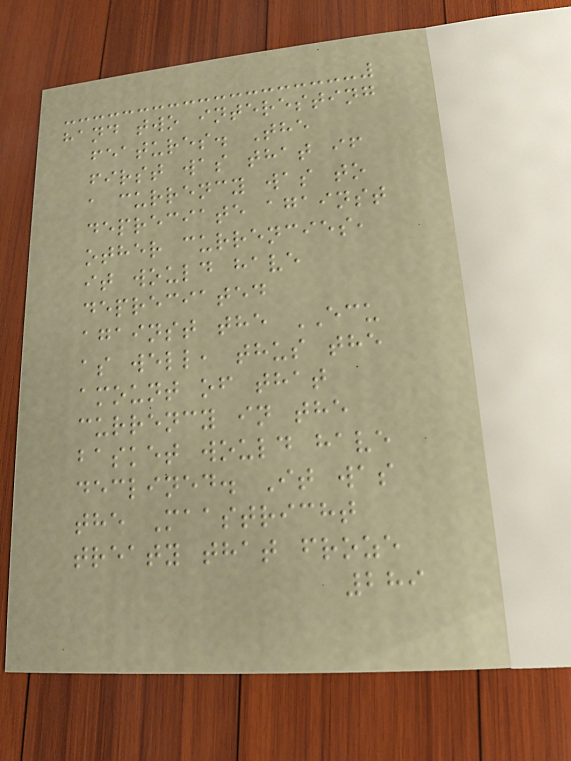hand two interesting
features. The
first was that if
a currency was to
depreciate against
other currencies,
it would have
depreciated
against the ECU
as well, thus the
amount of that
currency in the
basket would have
declined. It was
the Maastricht
treaty that froze
289
